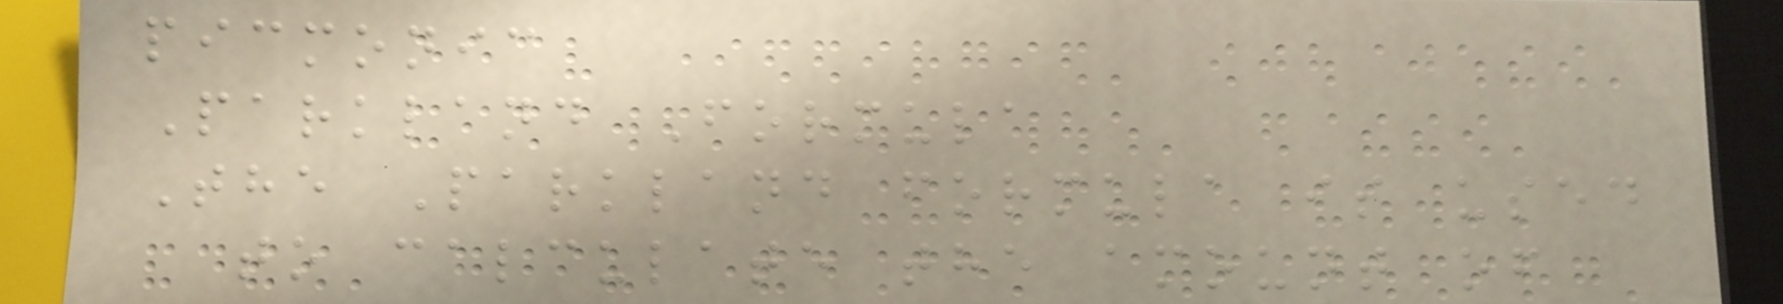picmonic
Parkland Formula
The Parkland formula is used
to calculate the amount of
